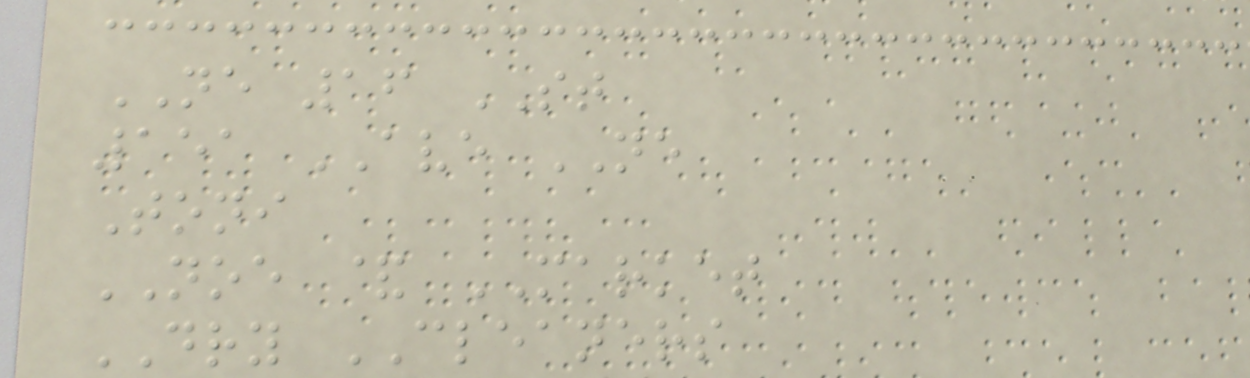NE 16 ST
151 AVE NE
Toni
NOE & MARKET
DRY CLEANERS
